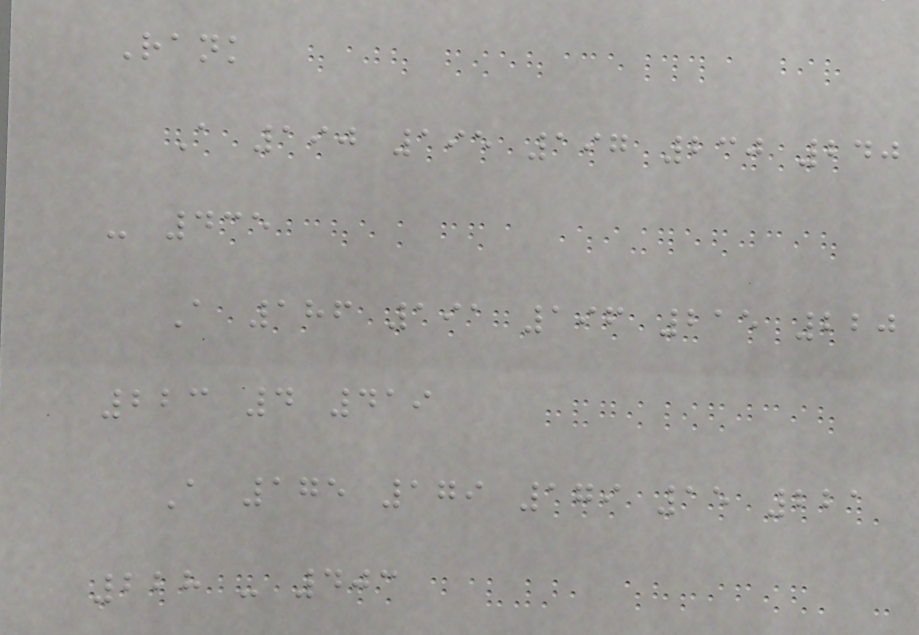Rank
A 190 195 197 230 240
- 435
A 186 191 196 215 220
223 4 419
A 175 179 179 15 221
228 - 403
